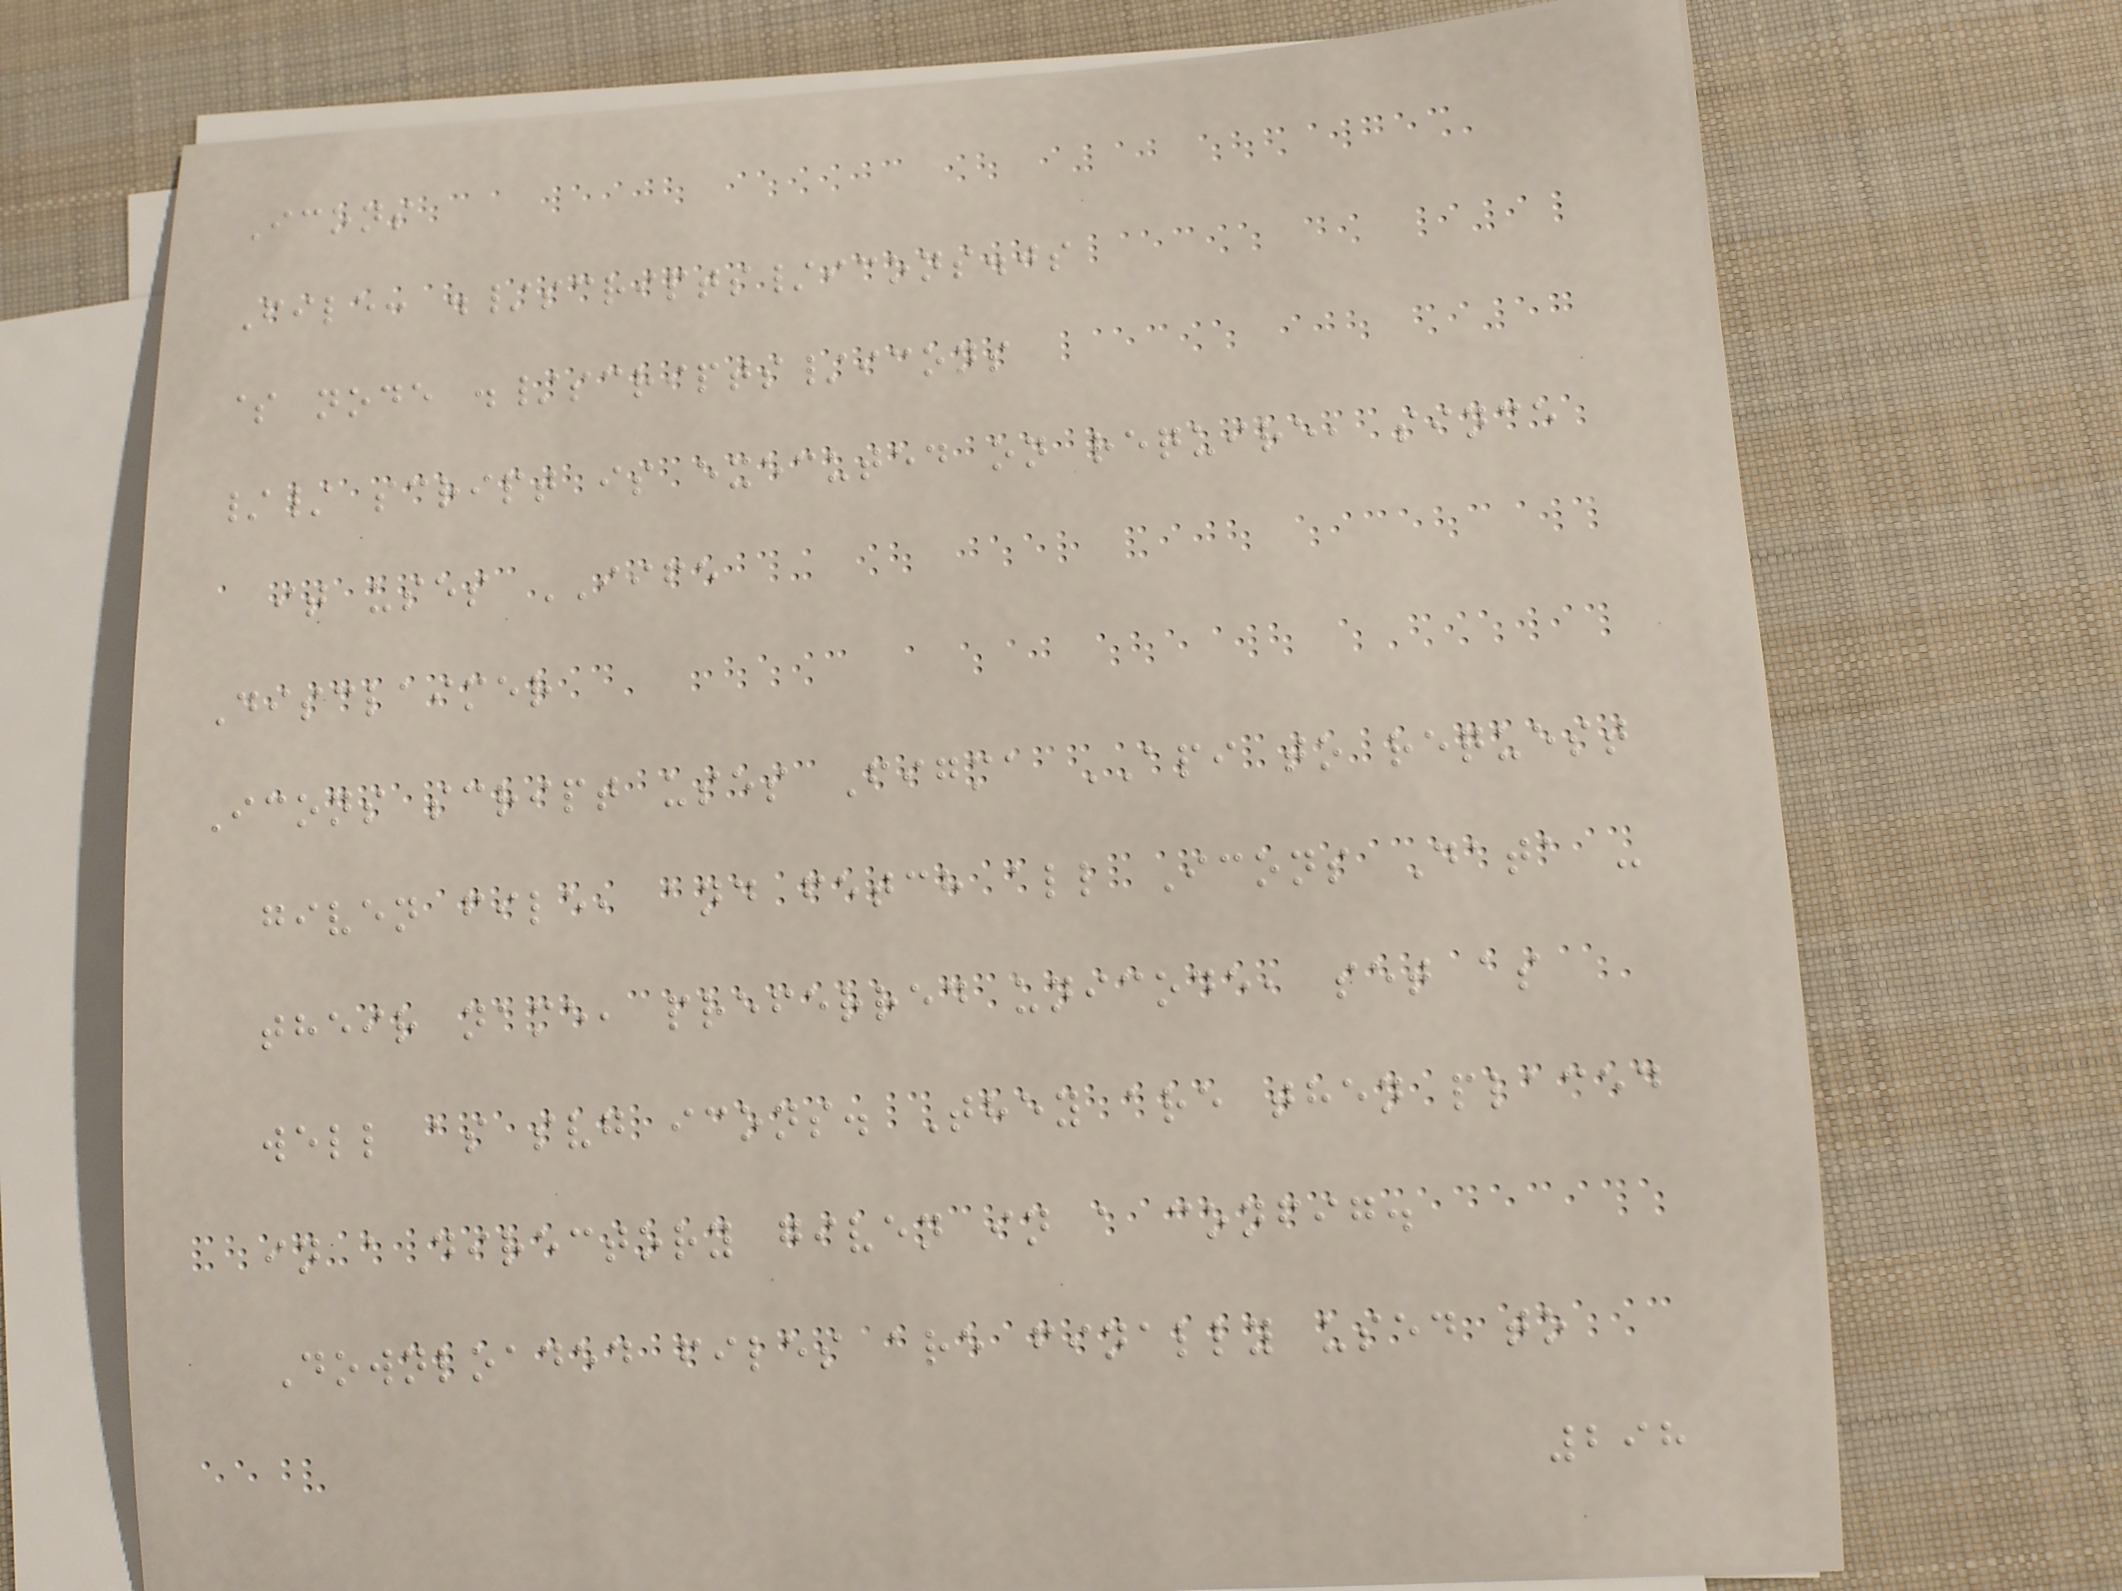Icons
File: ./scripts/icons.js
$ node ./scripts/icons
// script is executed on require, since
it uses IIFE
Disclaimer
Icons script uses Figma API to request
given file, and fetch all Icons Data -
their name, preferred unicode, set as
well as svg icons. They are then placed
in a directory given in a config.
Downloaded files are finally used to
298
